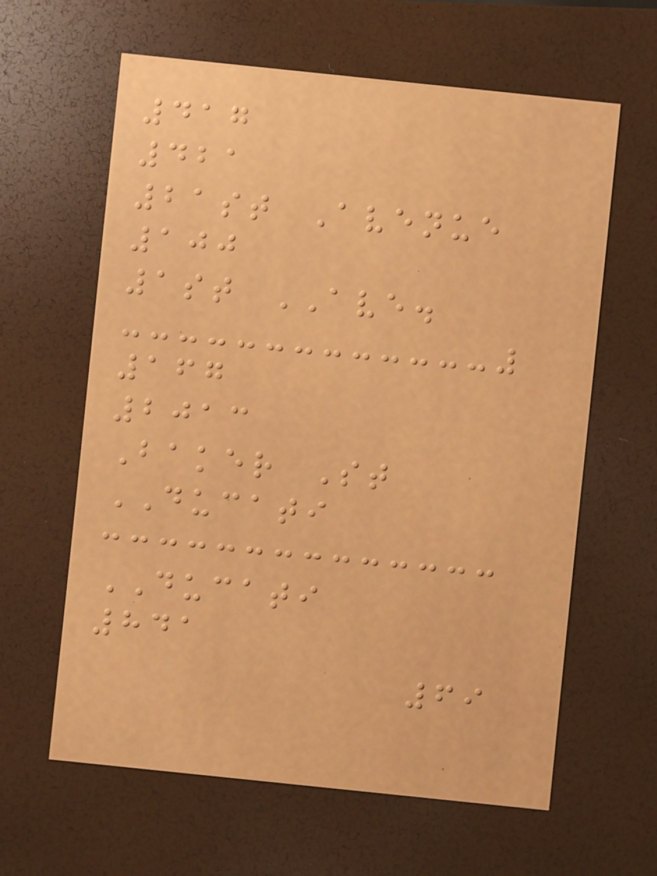417
421
21st Avenue
100
1st AVE.
167
2013
Baker St
DUCATI
DUCATI
841
69
